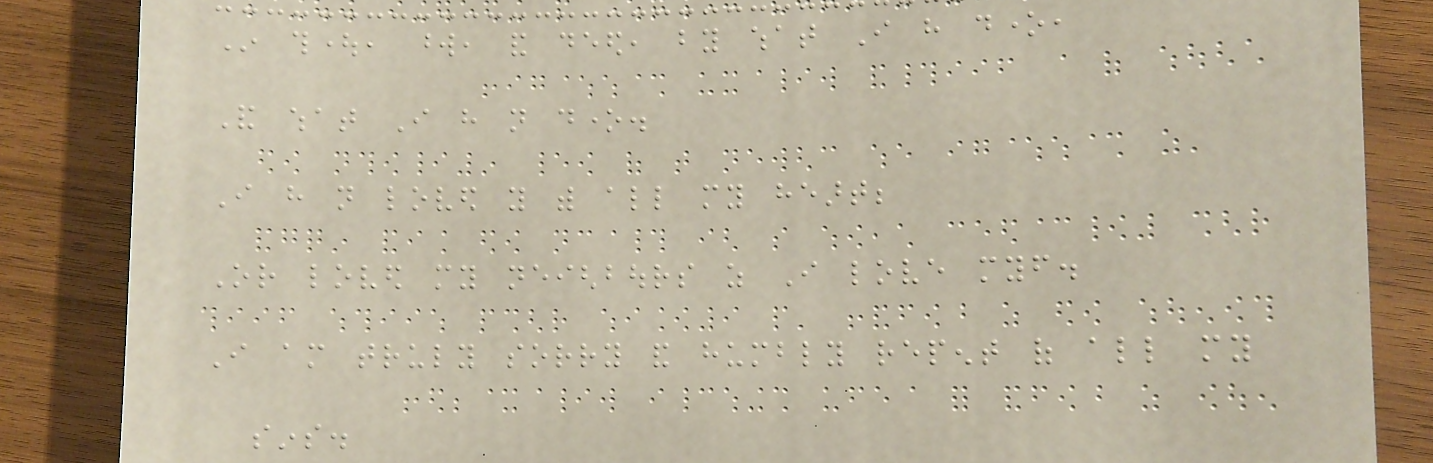In thought, word, and deed, by what I have done,
And what I have not done.
I have not loved you with all my heart;
Or loved my neighbours as I love myself.
I am truly sorry and humbly repent of all my
sins.
